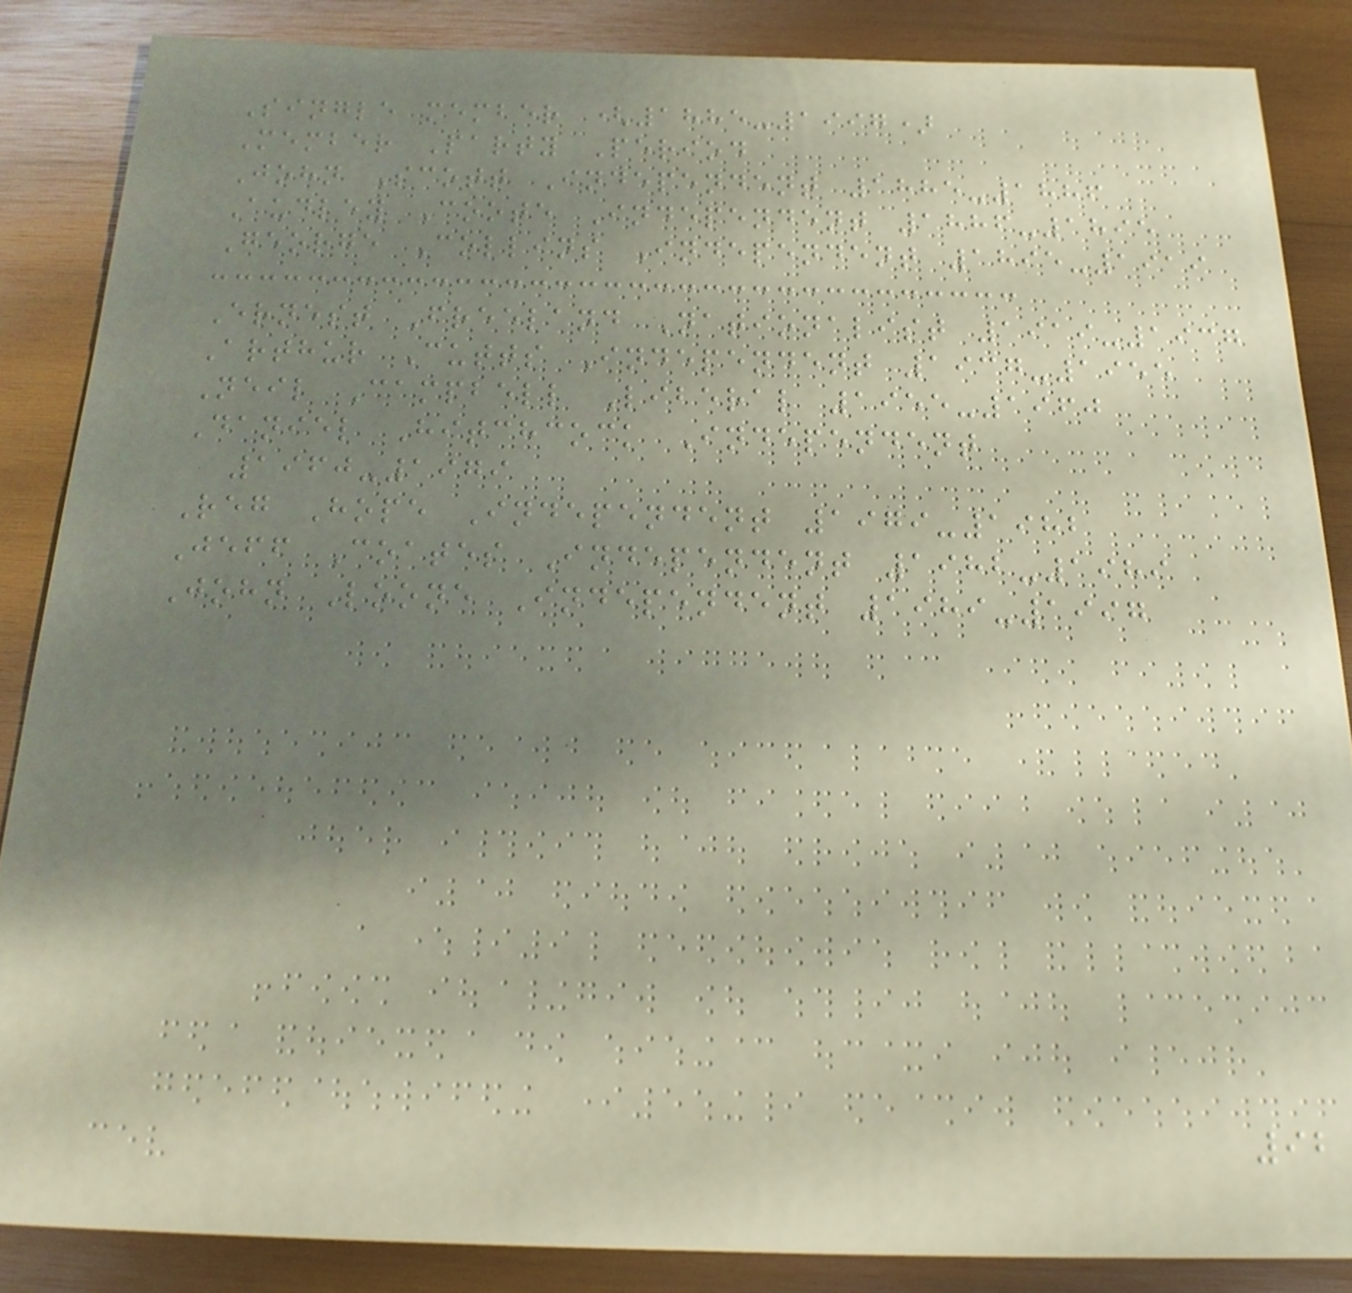Single member (1885-1997)
Member Party Period
John Scott Independent 1885-1886
Audley Coote Independent 1886-1895
George Collins Independent 1895-1919
Ernest Freeland Nationalist 1919-1937
Arthur Cutts Independent 1937-1955
Neil Campbell Liberal 1955-1960
Daniel Hitchcock Independent
1960-1979
Reg Hope Independent 1979-1982
Jeff Coates Independent 1982-1989
John Loone Independent 1989-1997
92
